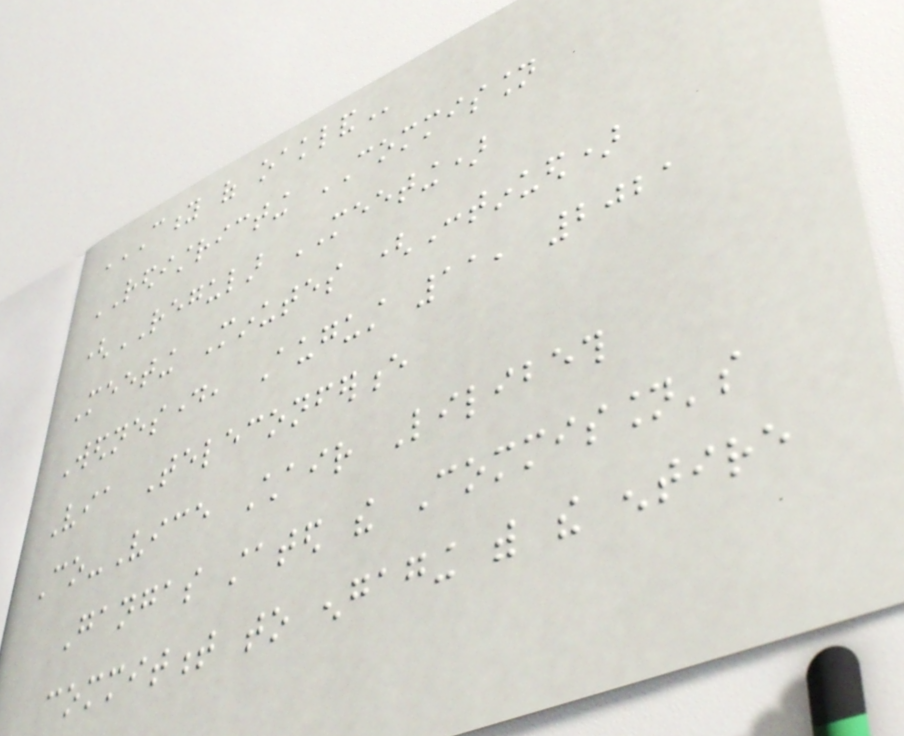CITY OF OAKLAND
REDISTRICTING COMMISSION
(REGULAR MEETING)
Meeting Minutes (Continued)
Wednesday, August 11, 2021
Via Teleconference
Co-Vice Chair Lilibeth
Gangas stated the Commission's
commitment to engaging with the entire
